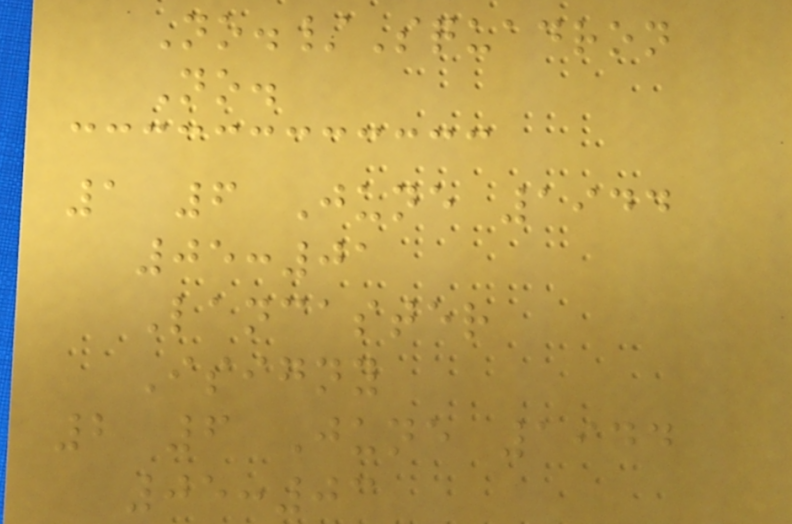No./Squadron
No.
1 6 June 1944
05:01
Lancaster
Isigny
2 6 June 1944
05:03
